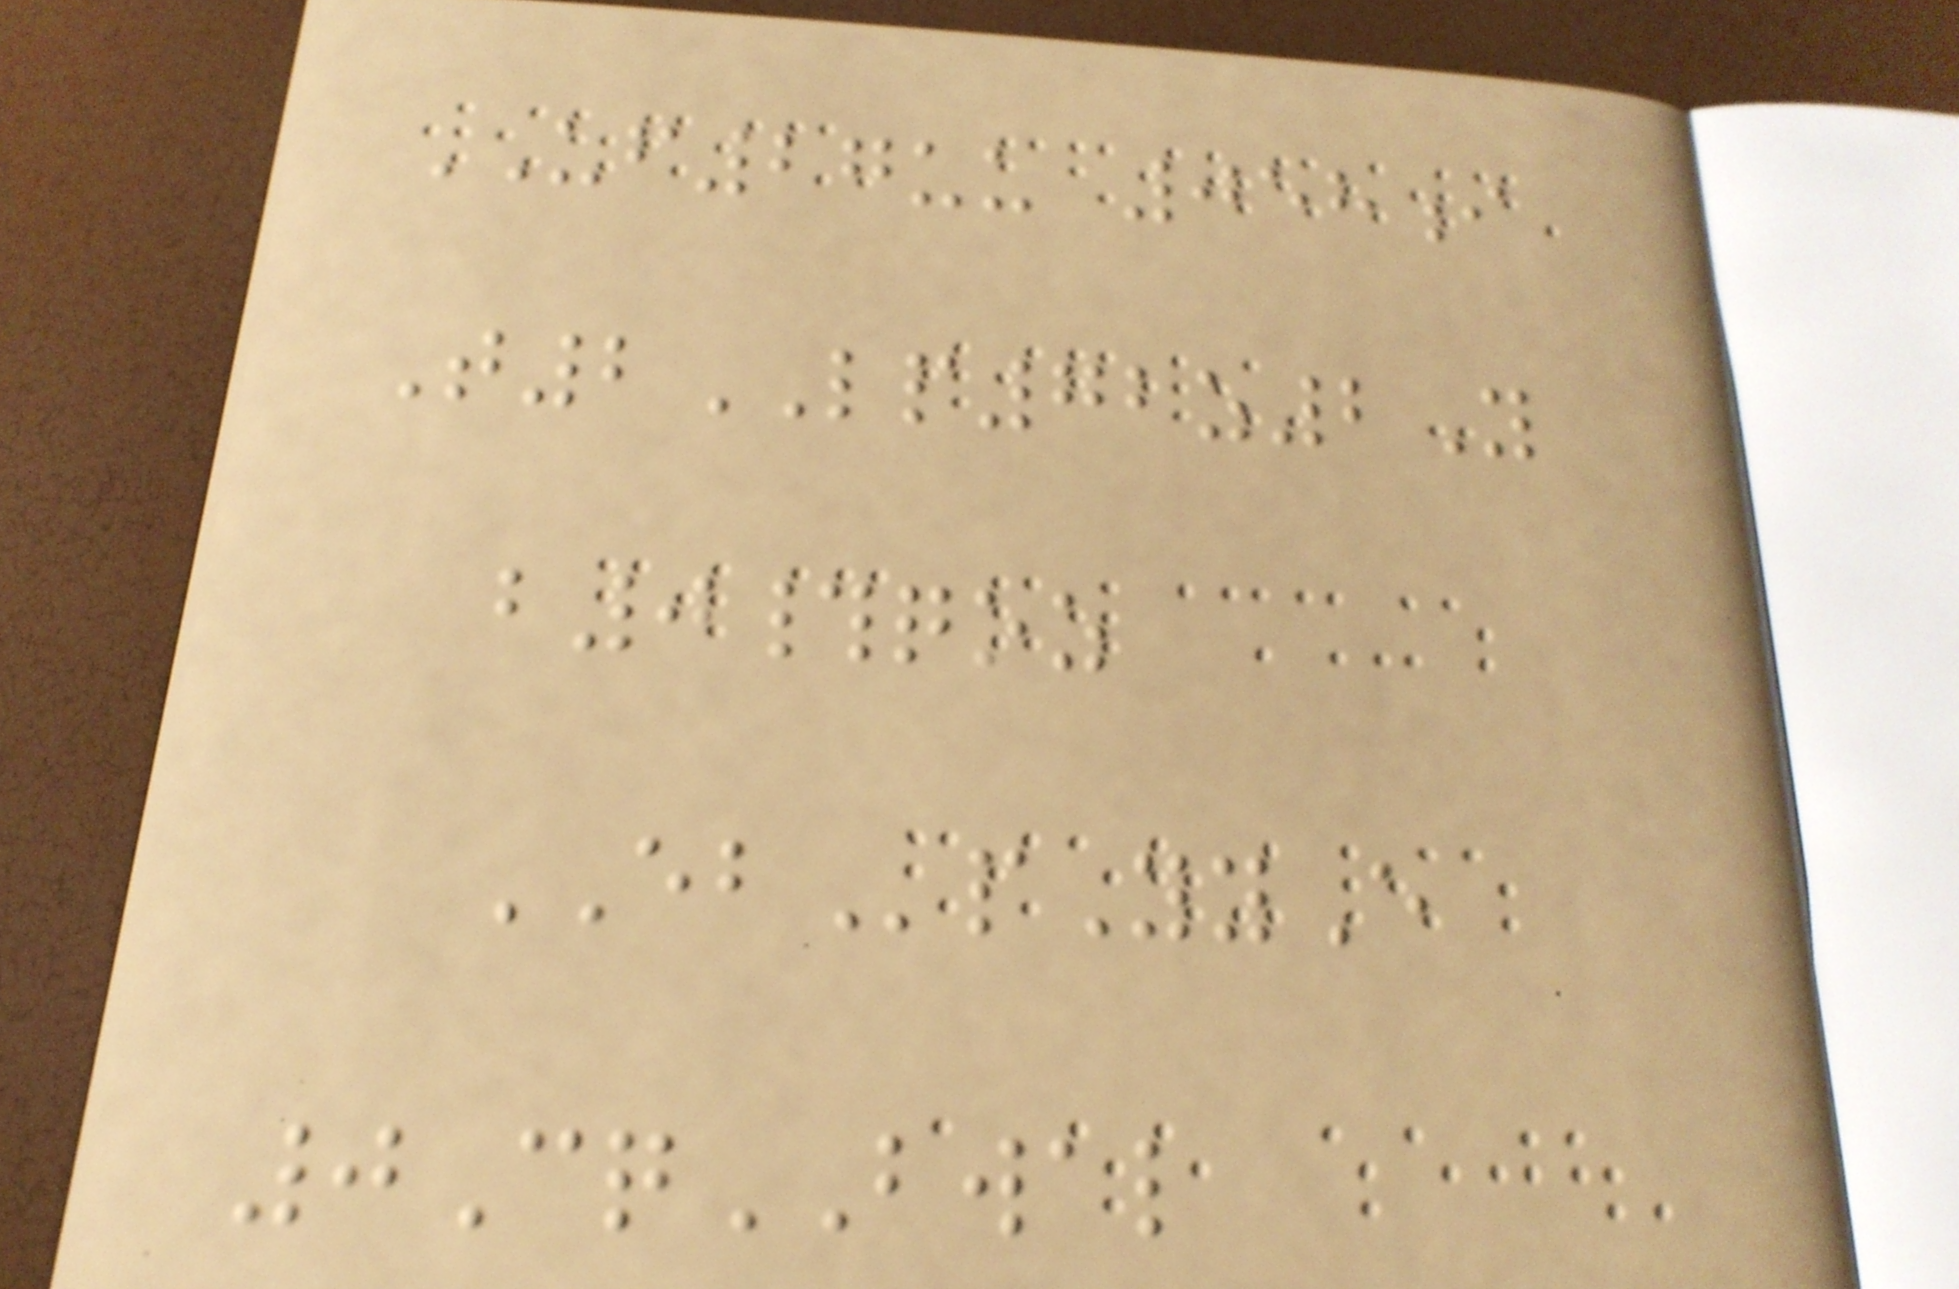UF27uu 058i
T2LP72z2Y
b0#qoz
EBpYyE
0CqBWAL
